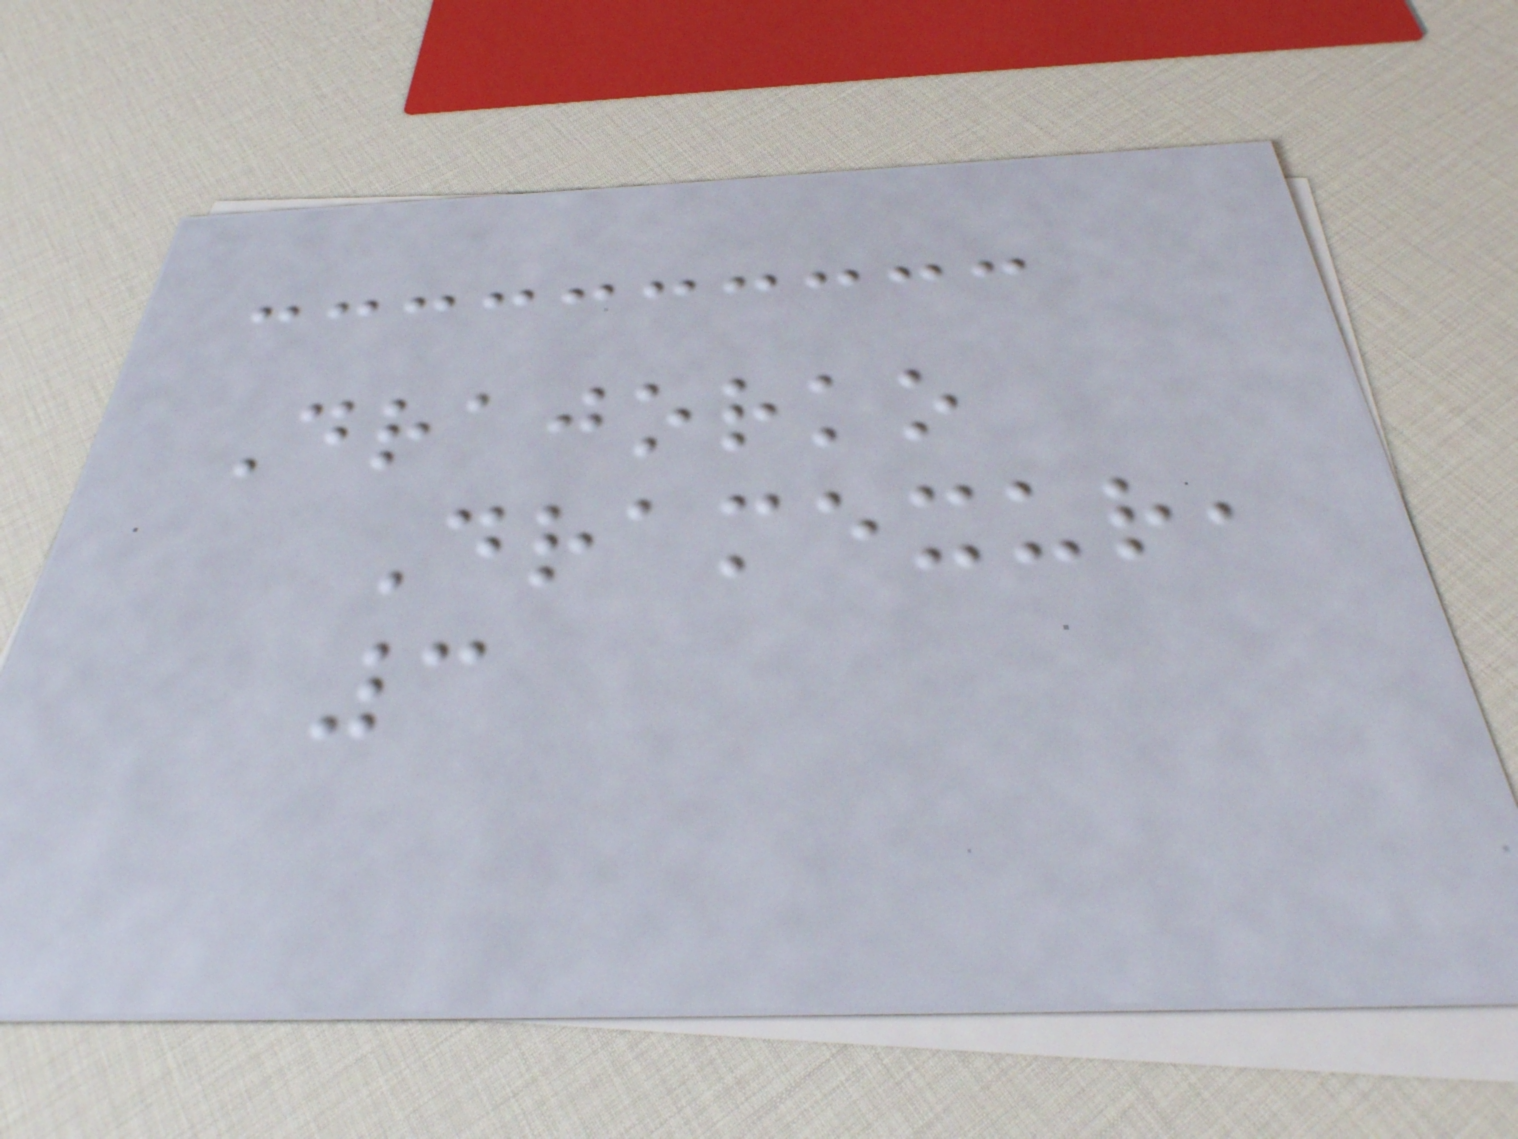Drajorko
Dramexur,
3
